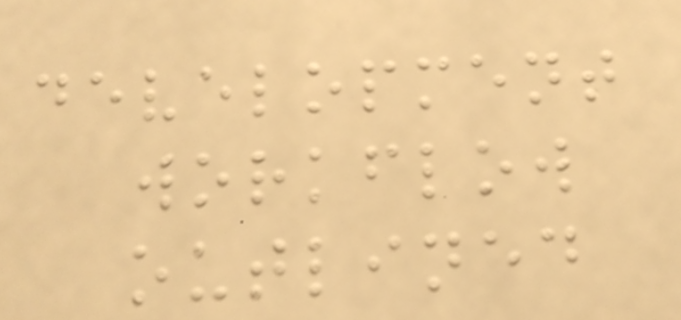development
workflow
outlined
